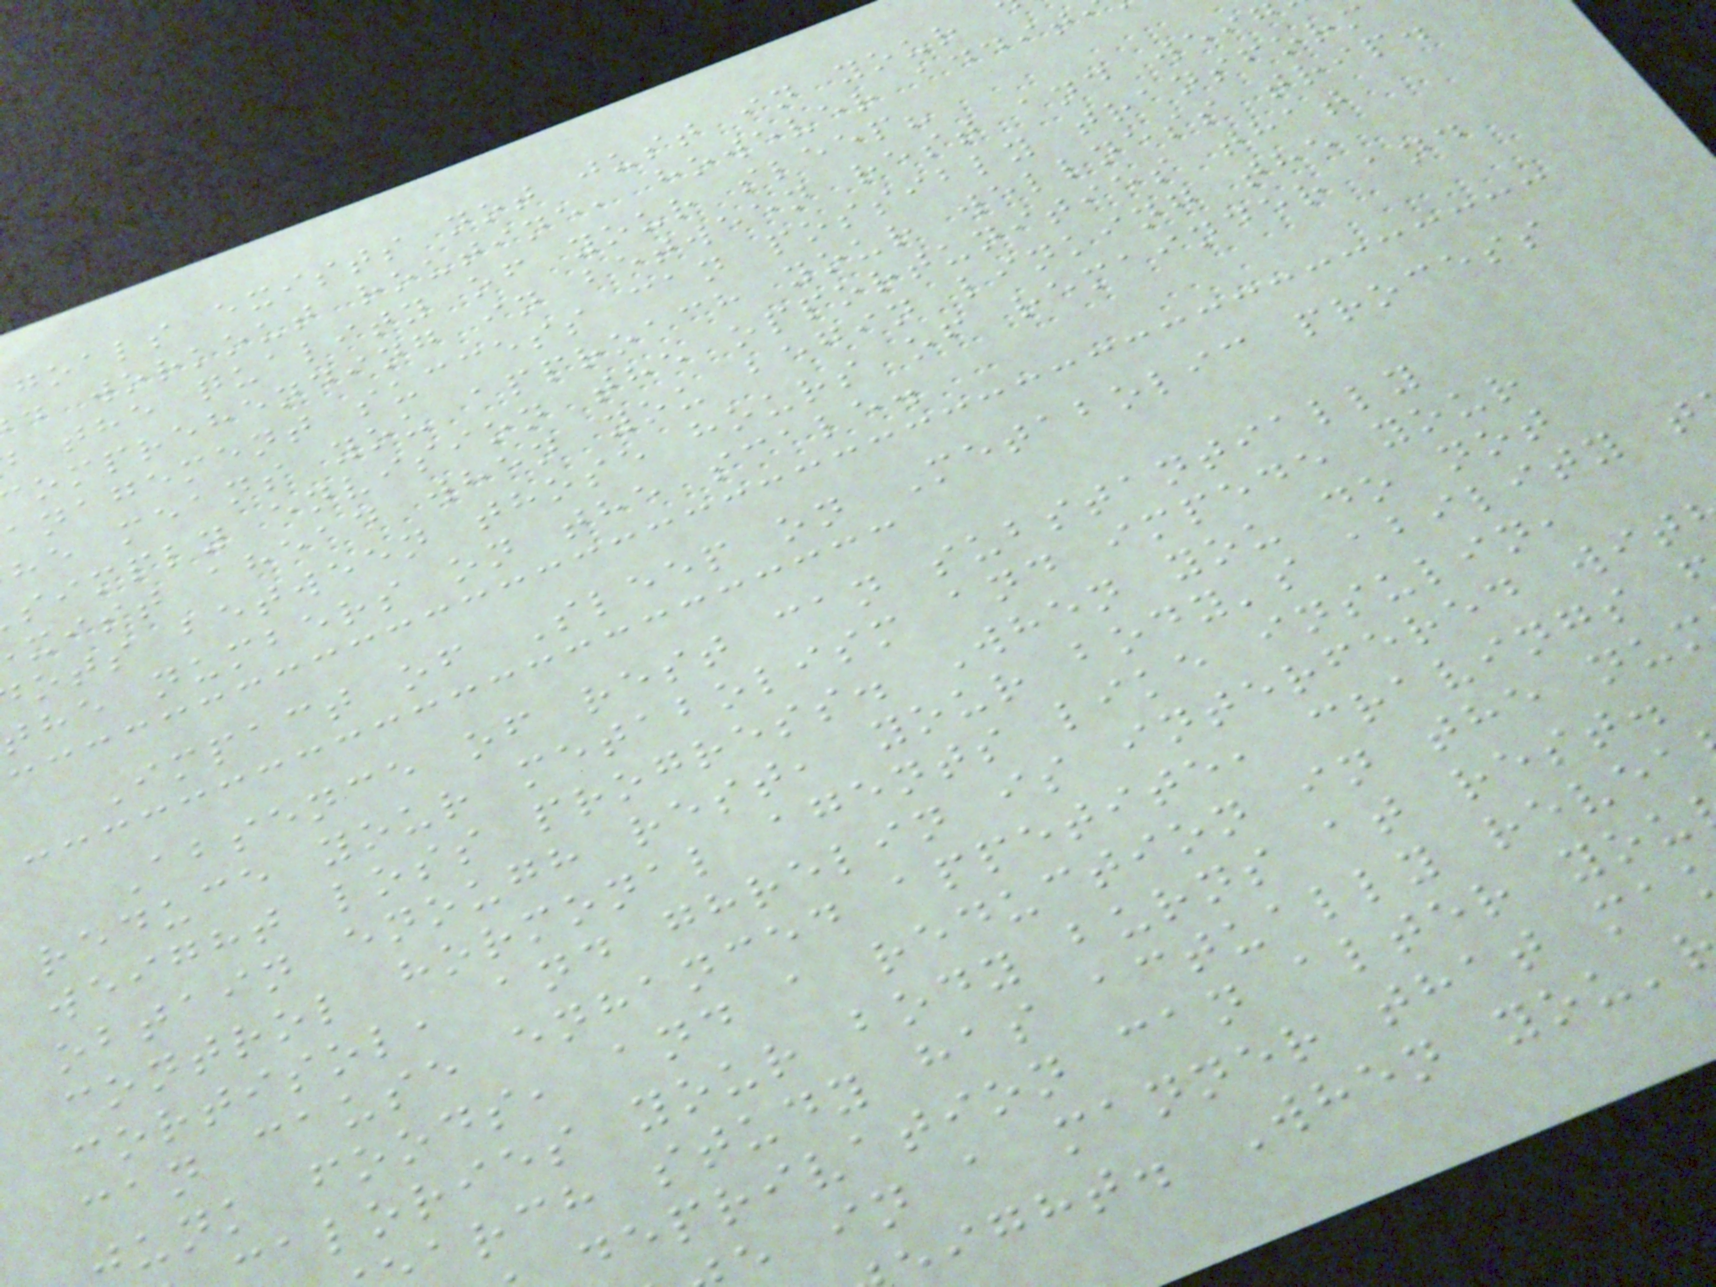goals exists not just in your
d workout routine, however addit
the quality of your sleep?
omprehending in between rest and wei
anagement success can possibly transform
he means you approach your wellness trip.
simply envision the opportunities that
xist ahead when you begin linking the
ots between those hours of remainder and
the numbers on the scale.
Impact of Sleep on Metabolic process
Absence of rest can substantially
reduce your metabolism and impede your
weight loss progress. When you do not
obtain enough rest, your body's ability t
control hormonal agents like insulin,
cortisol, and ghrelin is interfered wit
can cause enhanced appetite, cravings
unk foods, and a reduction in the num
alories your body burns at rest.
arch study has actually revea
deprivation can alter you
in a manner that ma
ight. When you'
